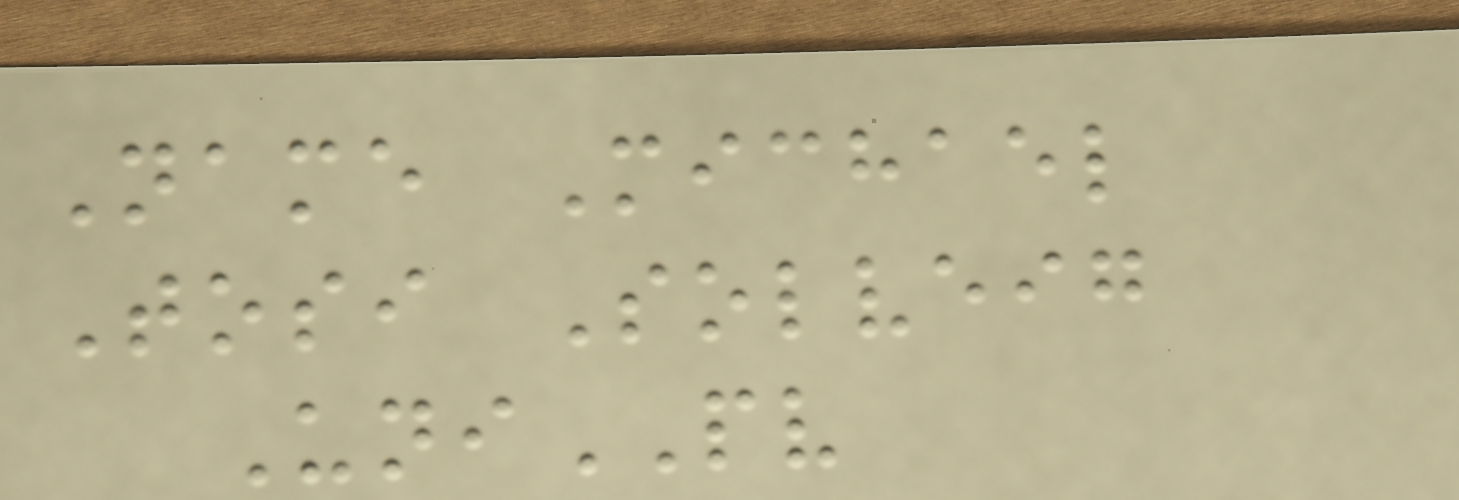Name Michael
Tosi Solveig
UniPV
